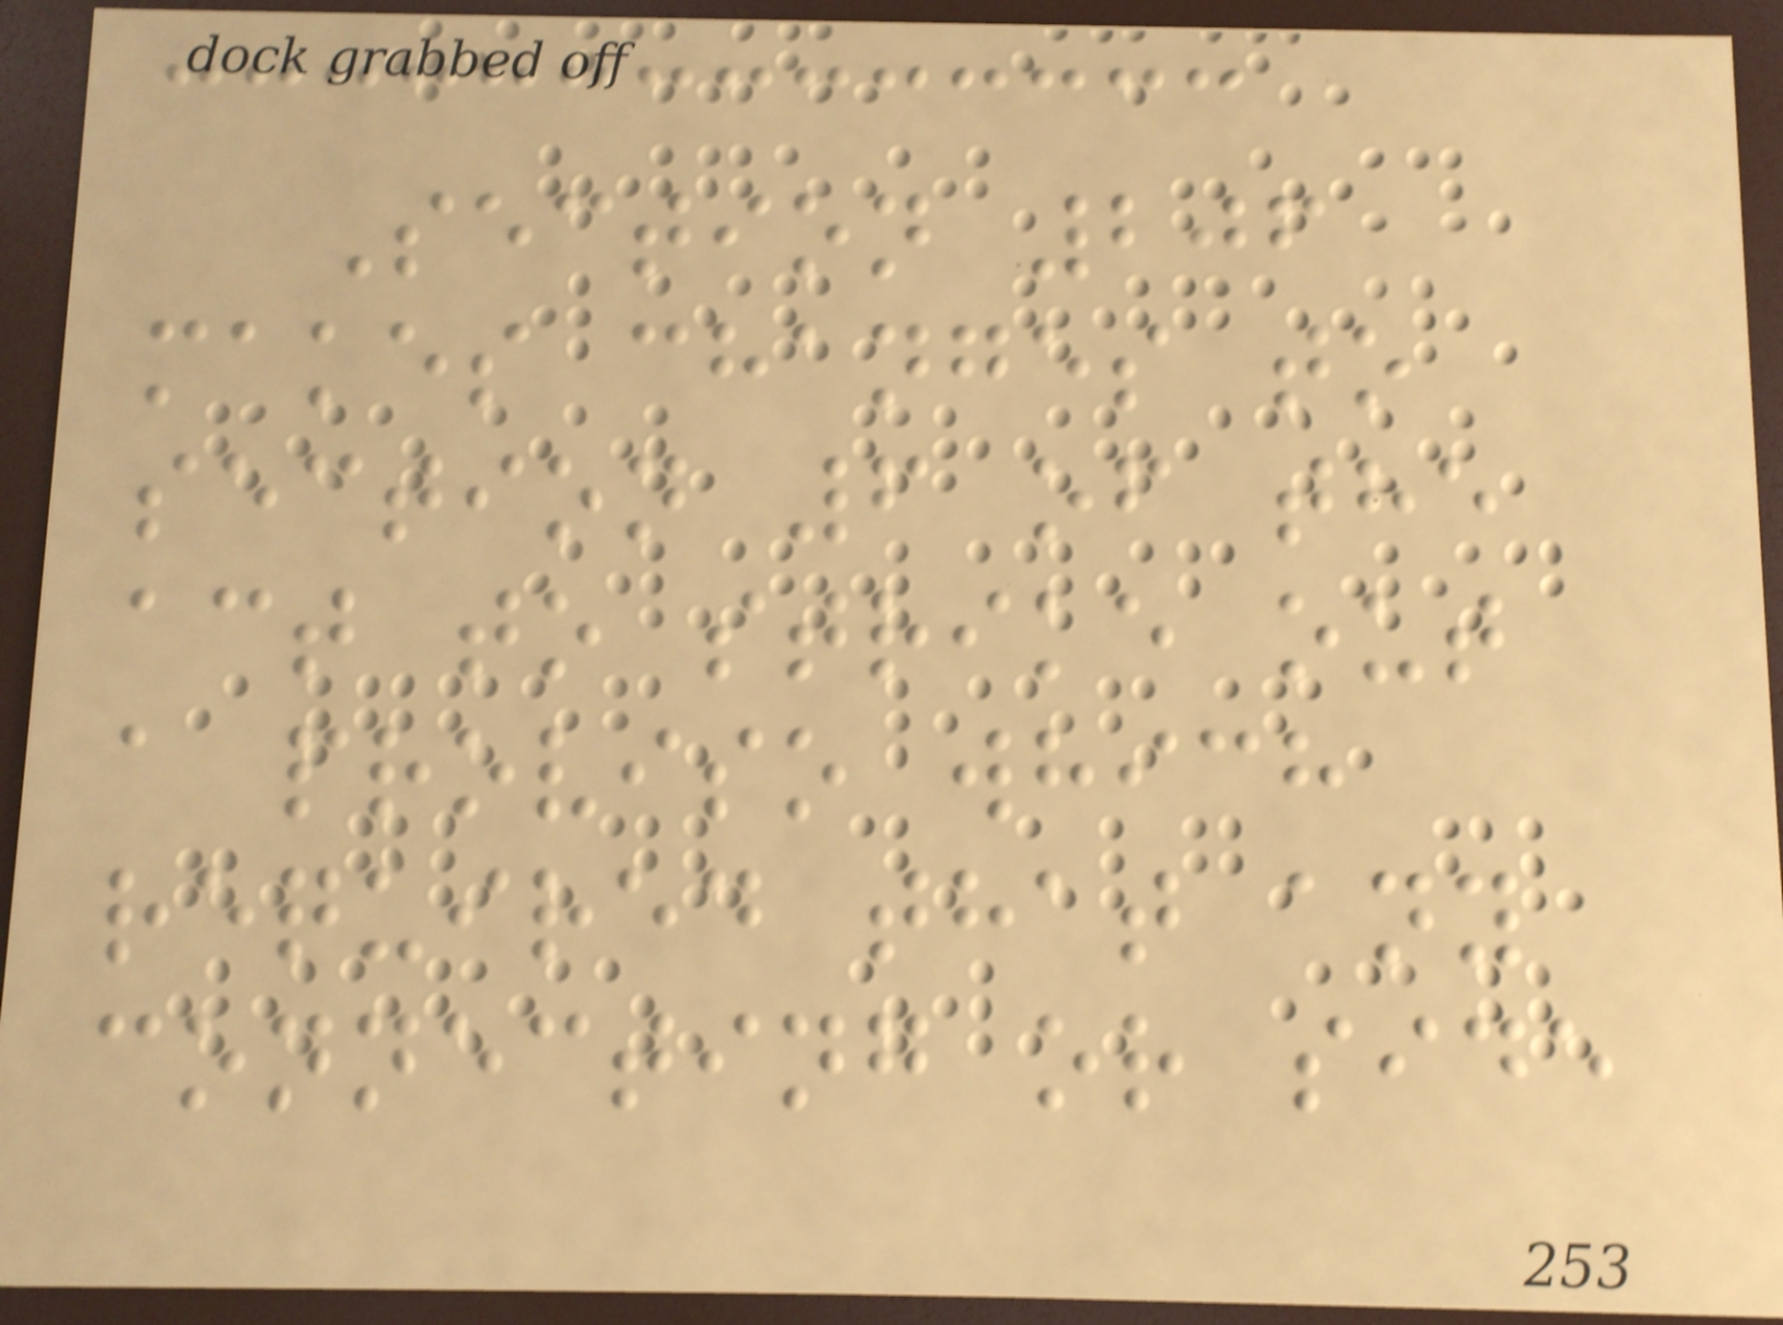Section 206
makes changes to
section 6 of the
act to strike out
a proviso which
required that any
connecting or side
